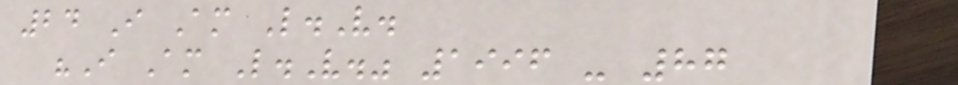24 I Am L.V.
"I Am L.V." 1996 - 87
